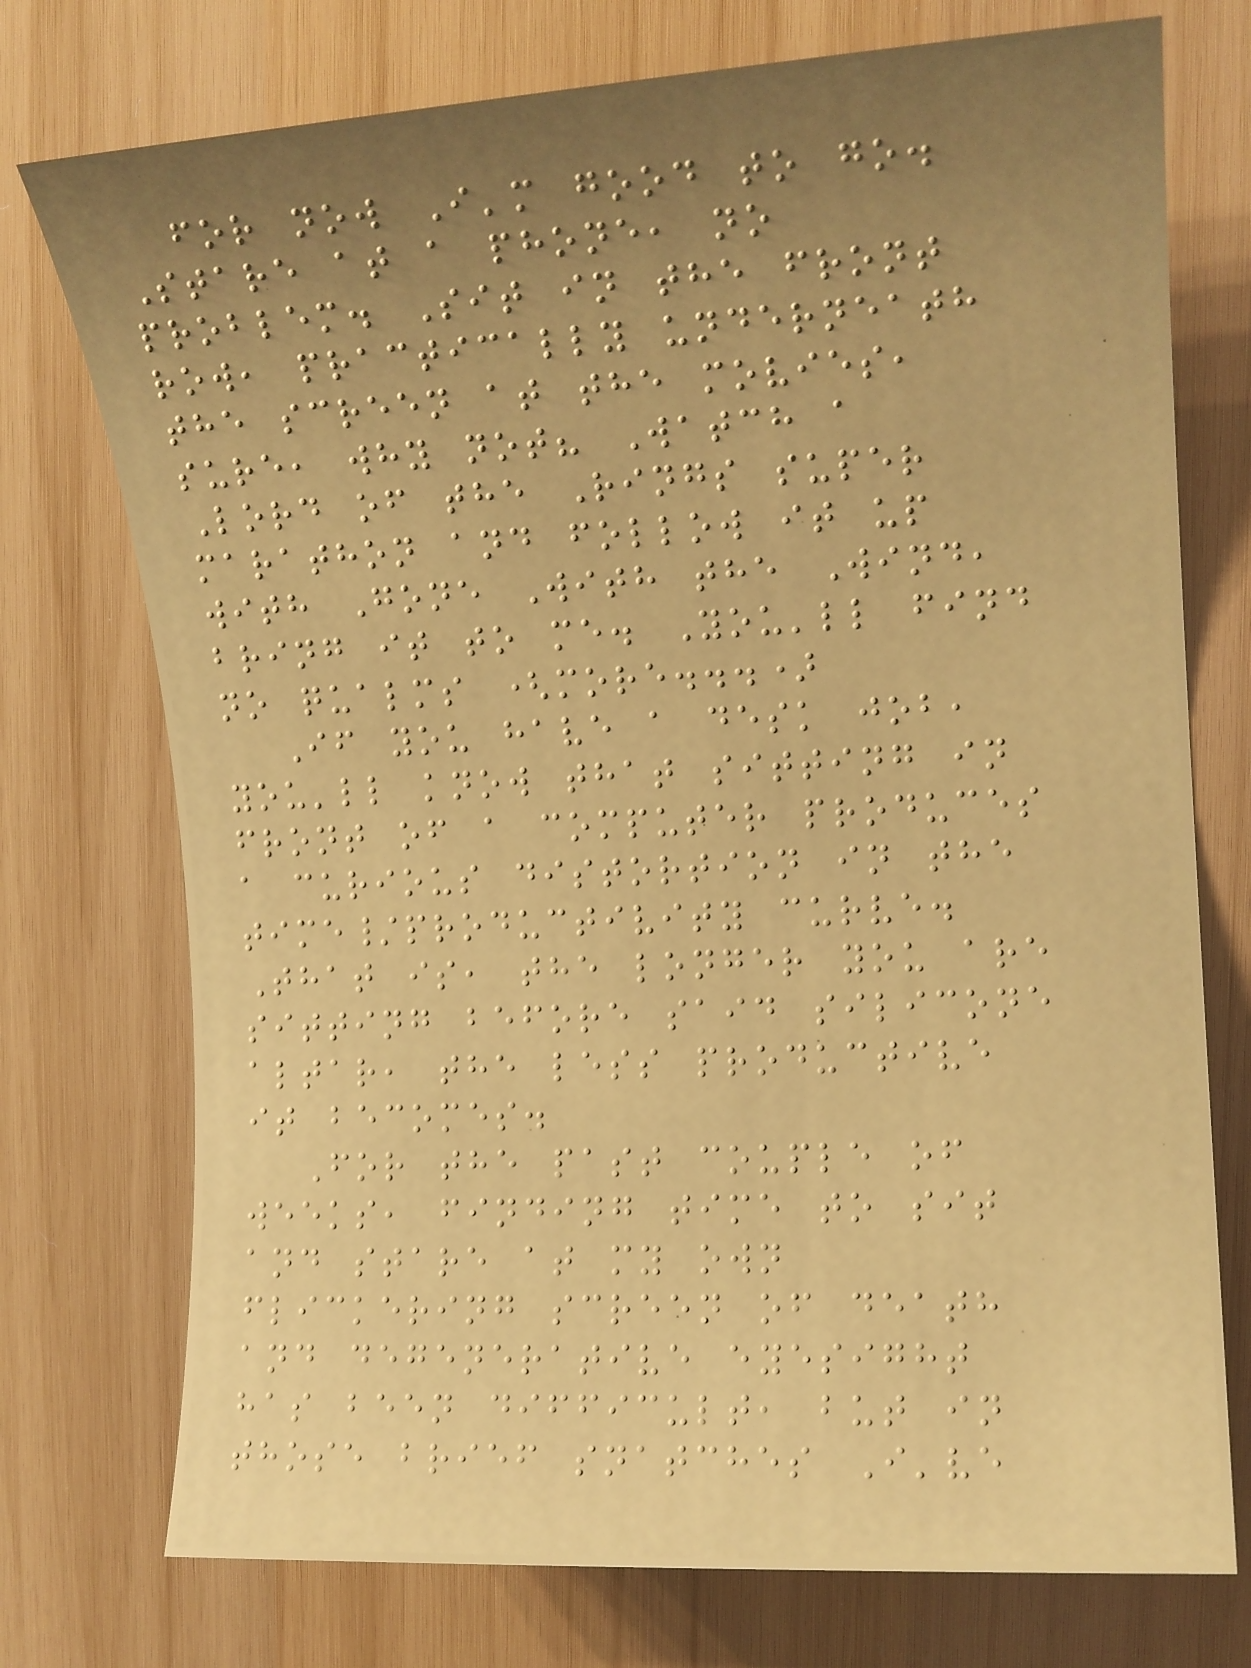for now I'm good to go.
Stare at a phone, no
problem. Sit in the front
row, practically underneath
the screen at the movies,
sure, why not? Watch a
Lord of the Rings super
marathon and follow it up
with Gone With the Wind,
bring it to me. You'll find
no qualms (more...)
If you have a desk job,
you'll know that sitting in
front of a computer produces
a curious distortion in the
time/productivity curve.
That is, the longer you are
sitting before said silicone
altar, the less productive
it becomes.
For the past couple of
weeks, finding time to sit
and stare at my own
flickering screen of death
and degenerative eyesight
has been difficult, but in
those brief snatches I've
